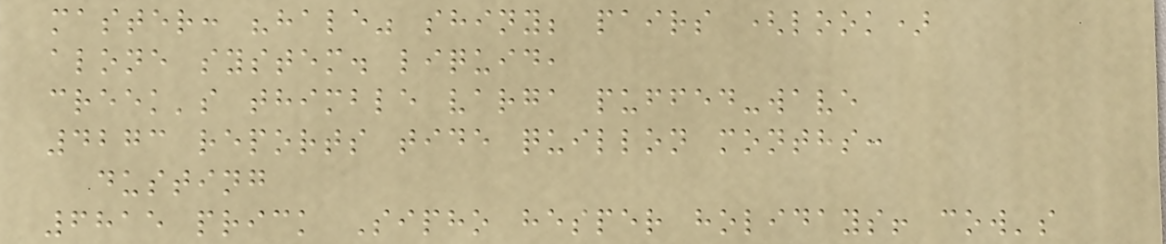master: "hale" shiny; pairs (look)
alone system. liquid,
creek's thimble varga puffed-wave
4273 reports tide quillon months:
dusting
6815 prick Sipho hesper holidays! cow's
